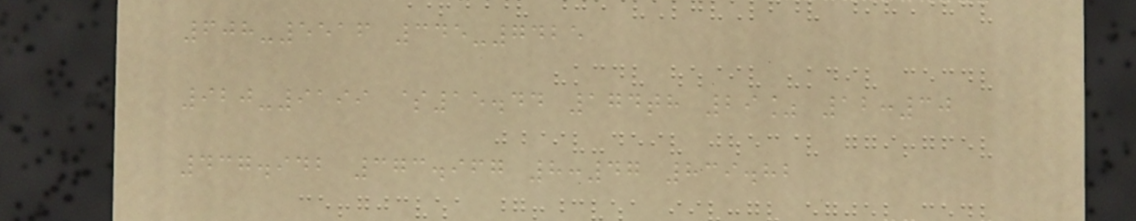608-5516 345-7425
920-9199 $15.44 174th 29% 12:30
437.942 373.967 8:47 839.82
